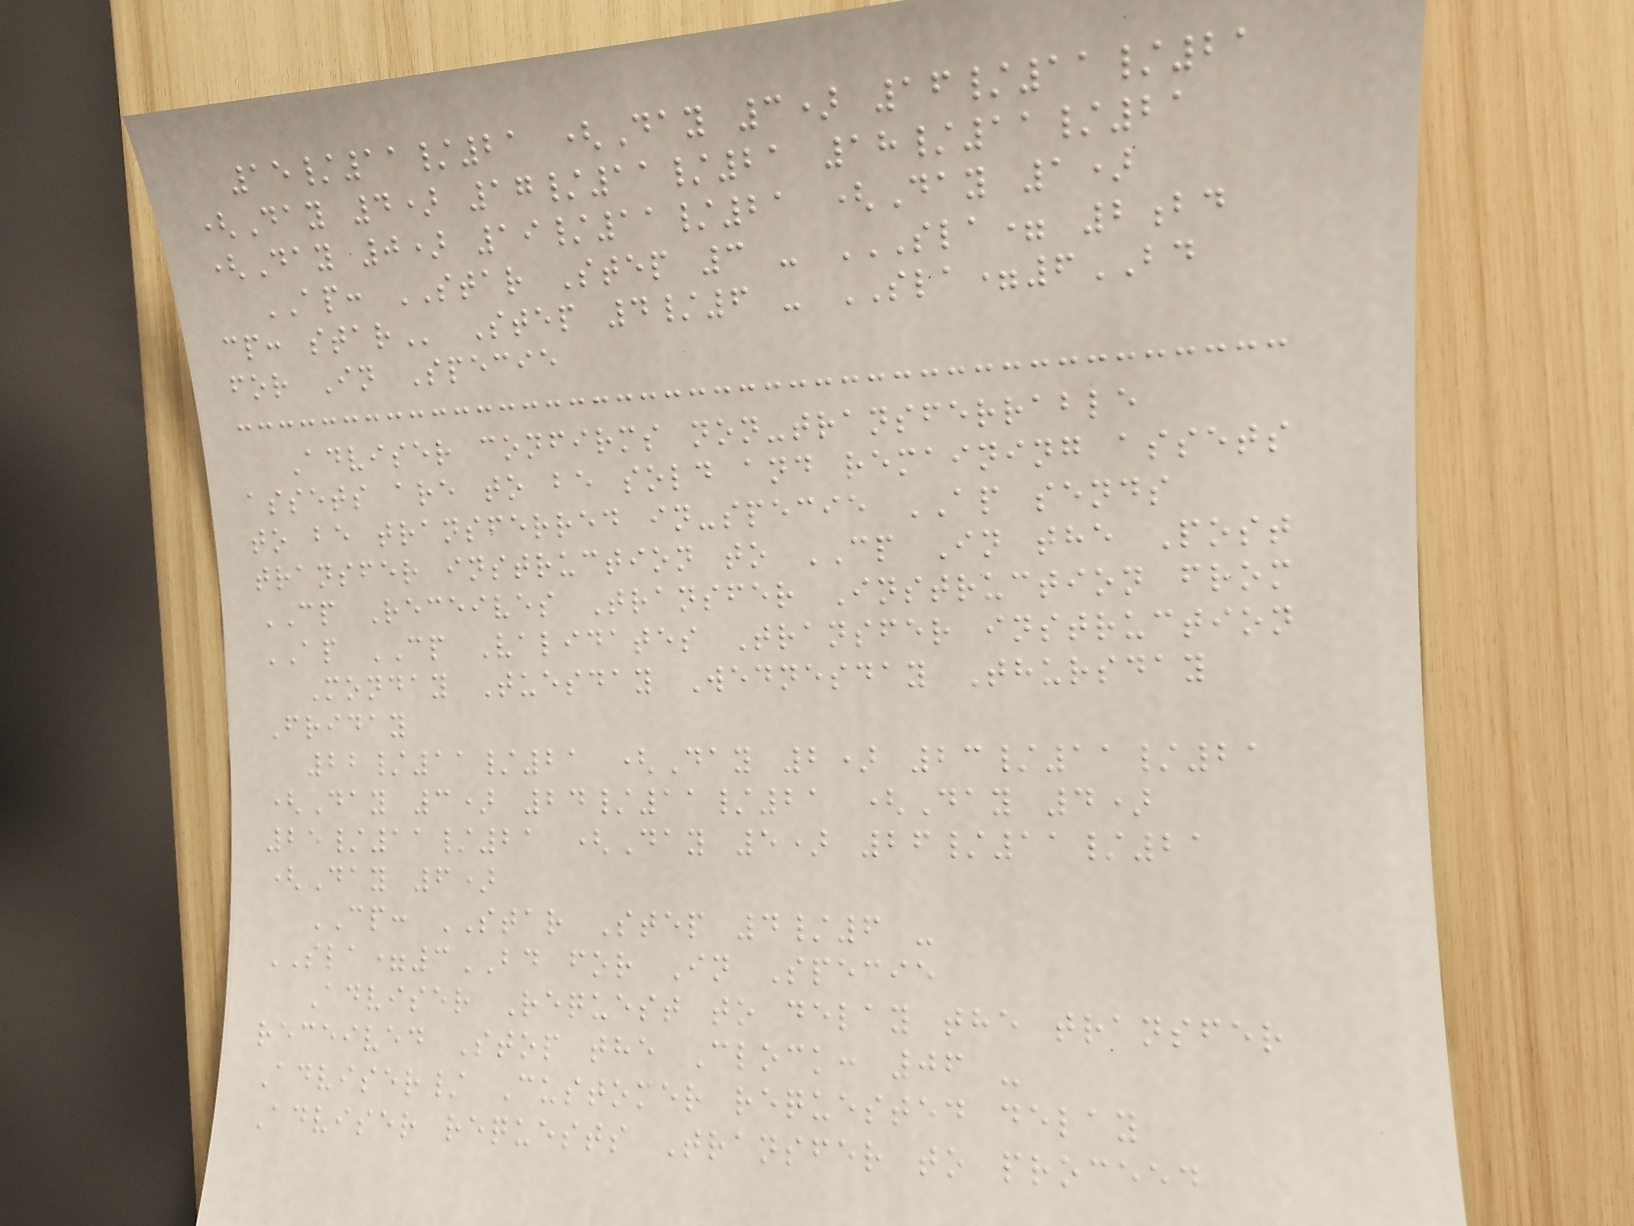15/11/21 (Day 3) 16/11/21
(Day 4) 17/11/21 18/11/21
(Day 0) 19/11/21 (Day 1)
AP: STAR Step 3 - SLA= 2BD
CP: STAR Step 4/6 - SLA=6BD
for In Specie
Adviser confirms non-transferrable
assets are to be sold and remaining assets
to be transferred in-specie AP sends
transfer instruction to CP In the Post
CP Receives Transfer Instruction from
AP CP Validates Transfer instruction
Monday Tuesday Wednesday Thursday
Friday
22/11/21 (Day 2) 23/11/21
(Day 3) 24/11/21 (Day 4)
25/11/21 (Day 5) 26/11/21
(Day 6)
CP: STAR Step 4/6 -
SLA=3BD for In Specie
Adviser Request to delay the transfer
received Stop the Clock: 06 -
Adviser/ Customer requested delay
Adviser requests Transfer to proceed
